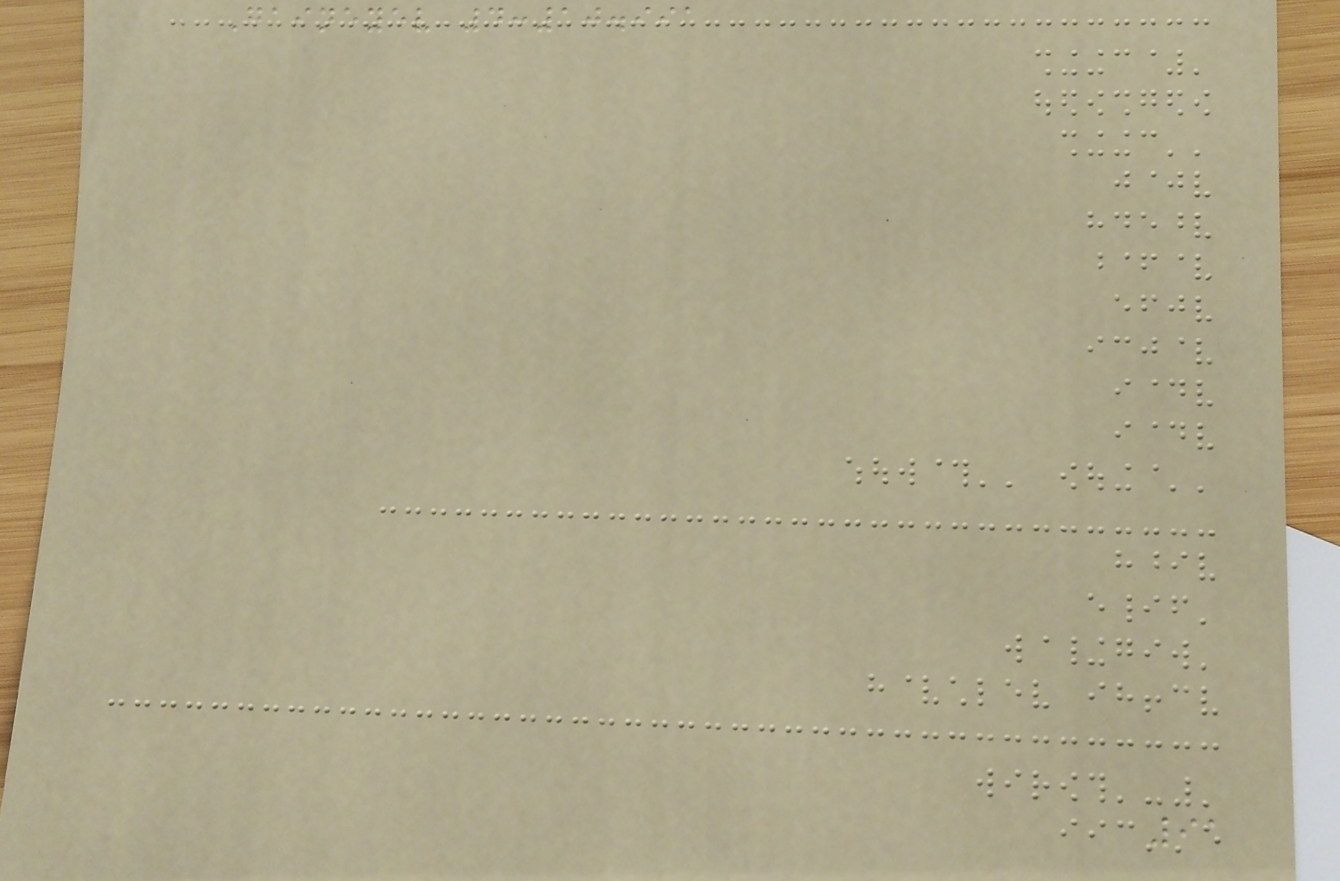Gaineyev 4:10.991
91
